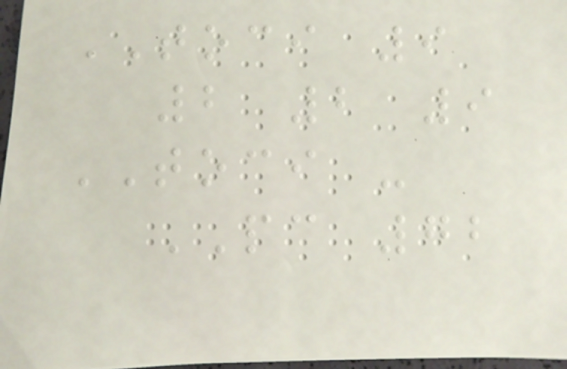TOCI 9
2 2 9
TOCI -
PC 72
